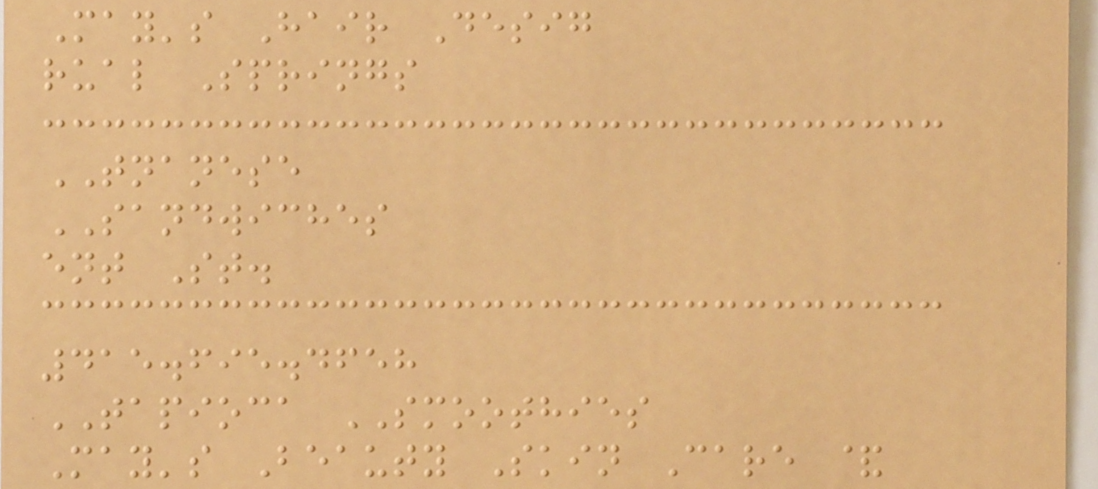May's Hair Desig
rual Springs
TNANESE
SANDWICHES
ent St.
415.695.4658
TAPIOCA SMOOTHIES
May's Beauty Skin Care &
